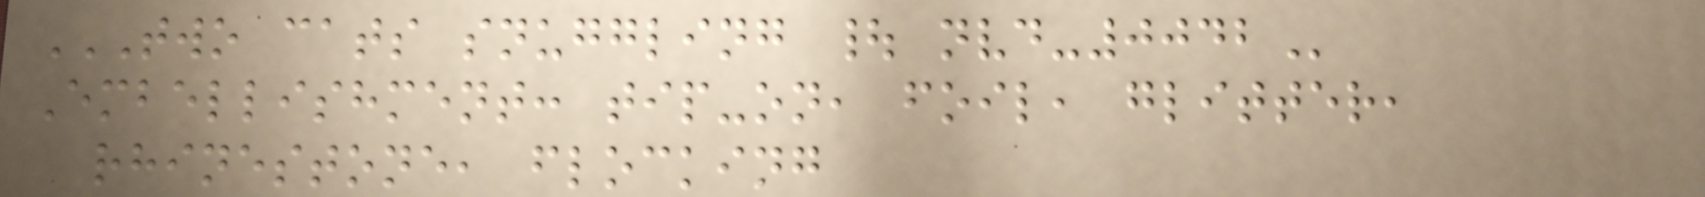TWO CATS SNUGGLING | NVD-0042
Embellishment: tip-on, foil, glitter,
rhinestone, flocking
